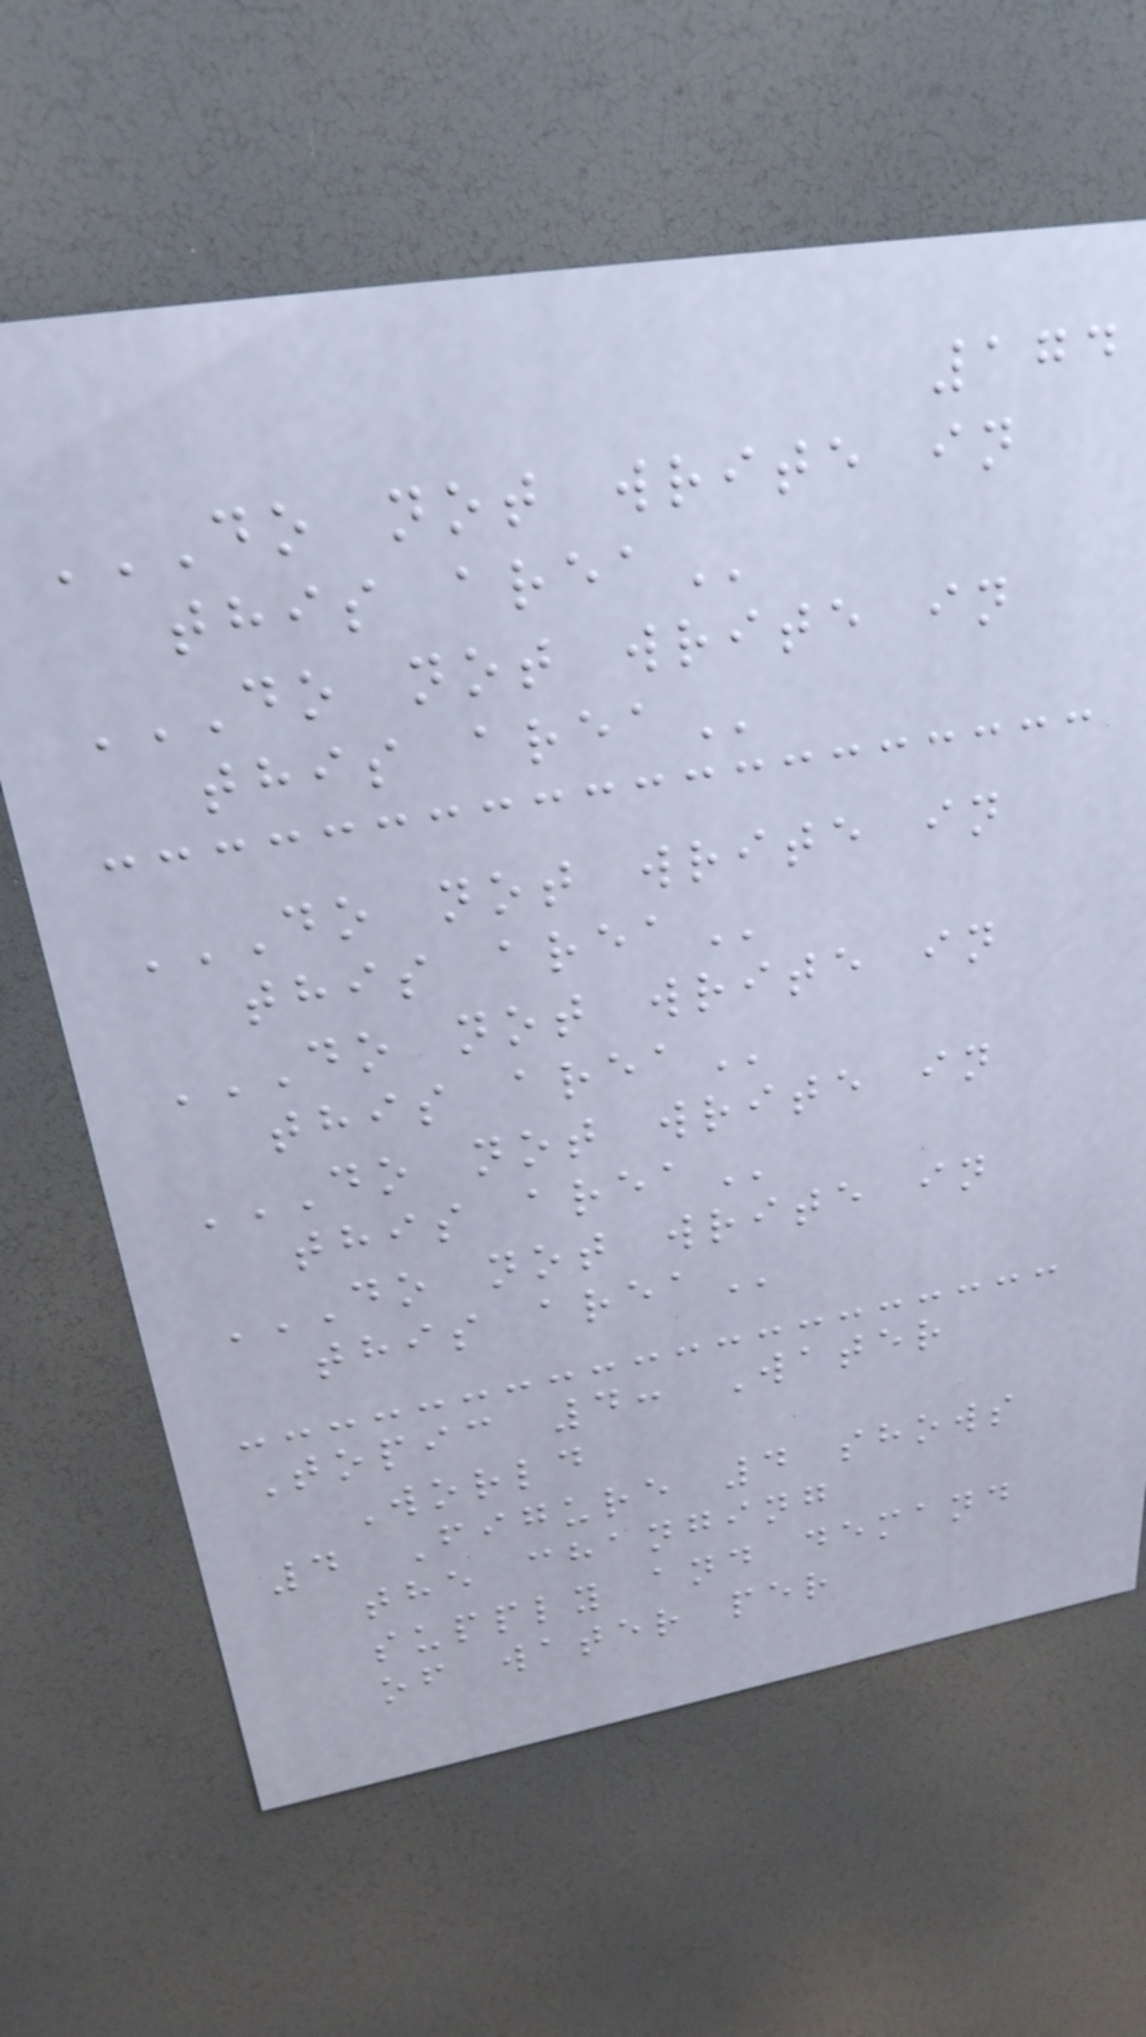174
DO NOT WRITE IN
THIS AREA
DO NOT WRITE IN
THIS AREA
DO NOT WRITE IN
THIS AREA
DO NOT WRITE IN
THIS AREA
DO NOT WRITE IN
THIS AREA
DO NOT WRITE IN
THIS AREA
Topic 4: Water
World
4 Figure 4 shows
the changing
supply and demand
of water per
